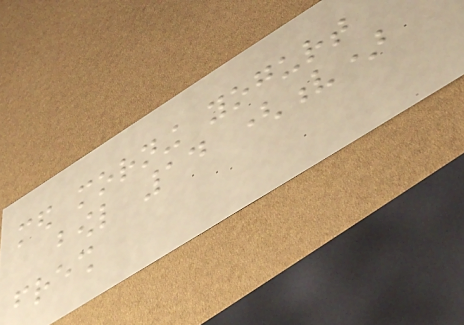med morning yogurt
bowl 14 (v)
fresh
